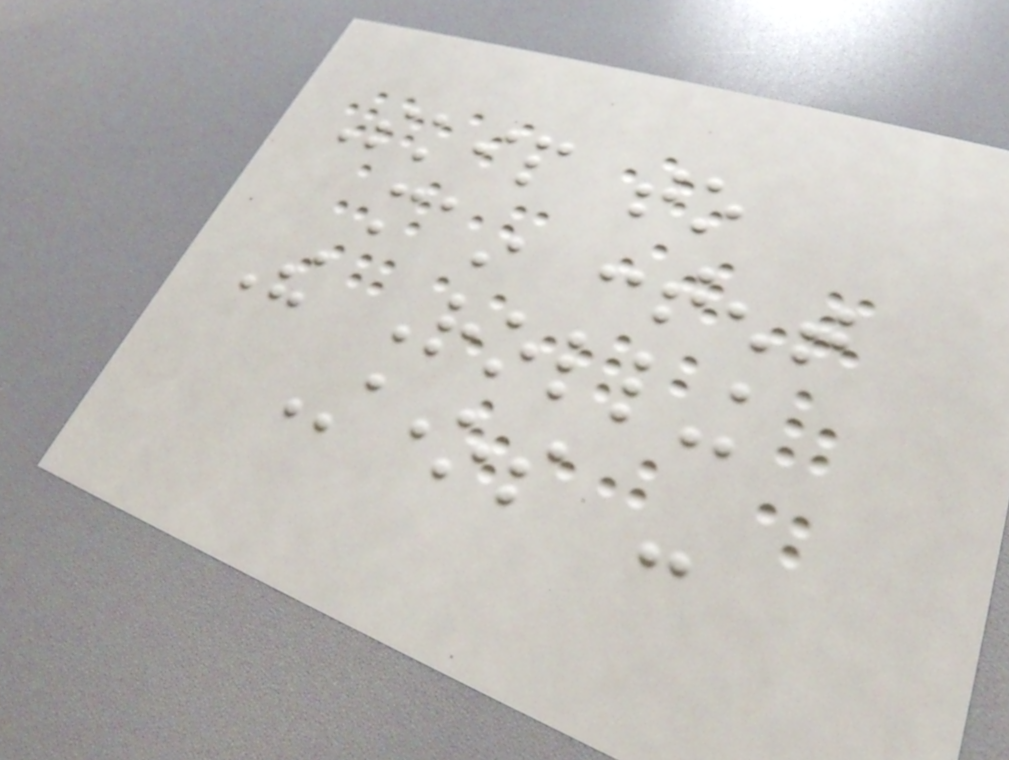Skip to
main content
The Rolling
Stones -
